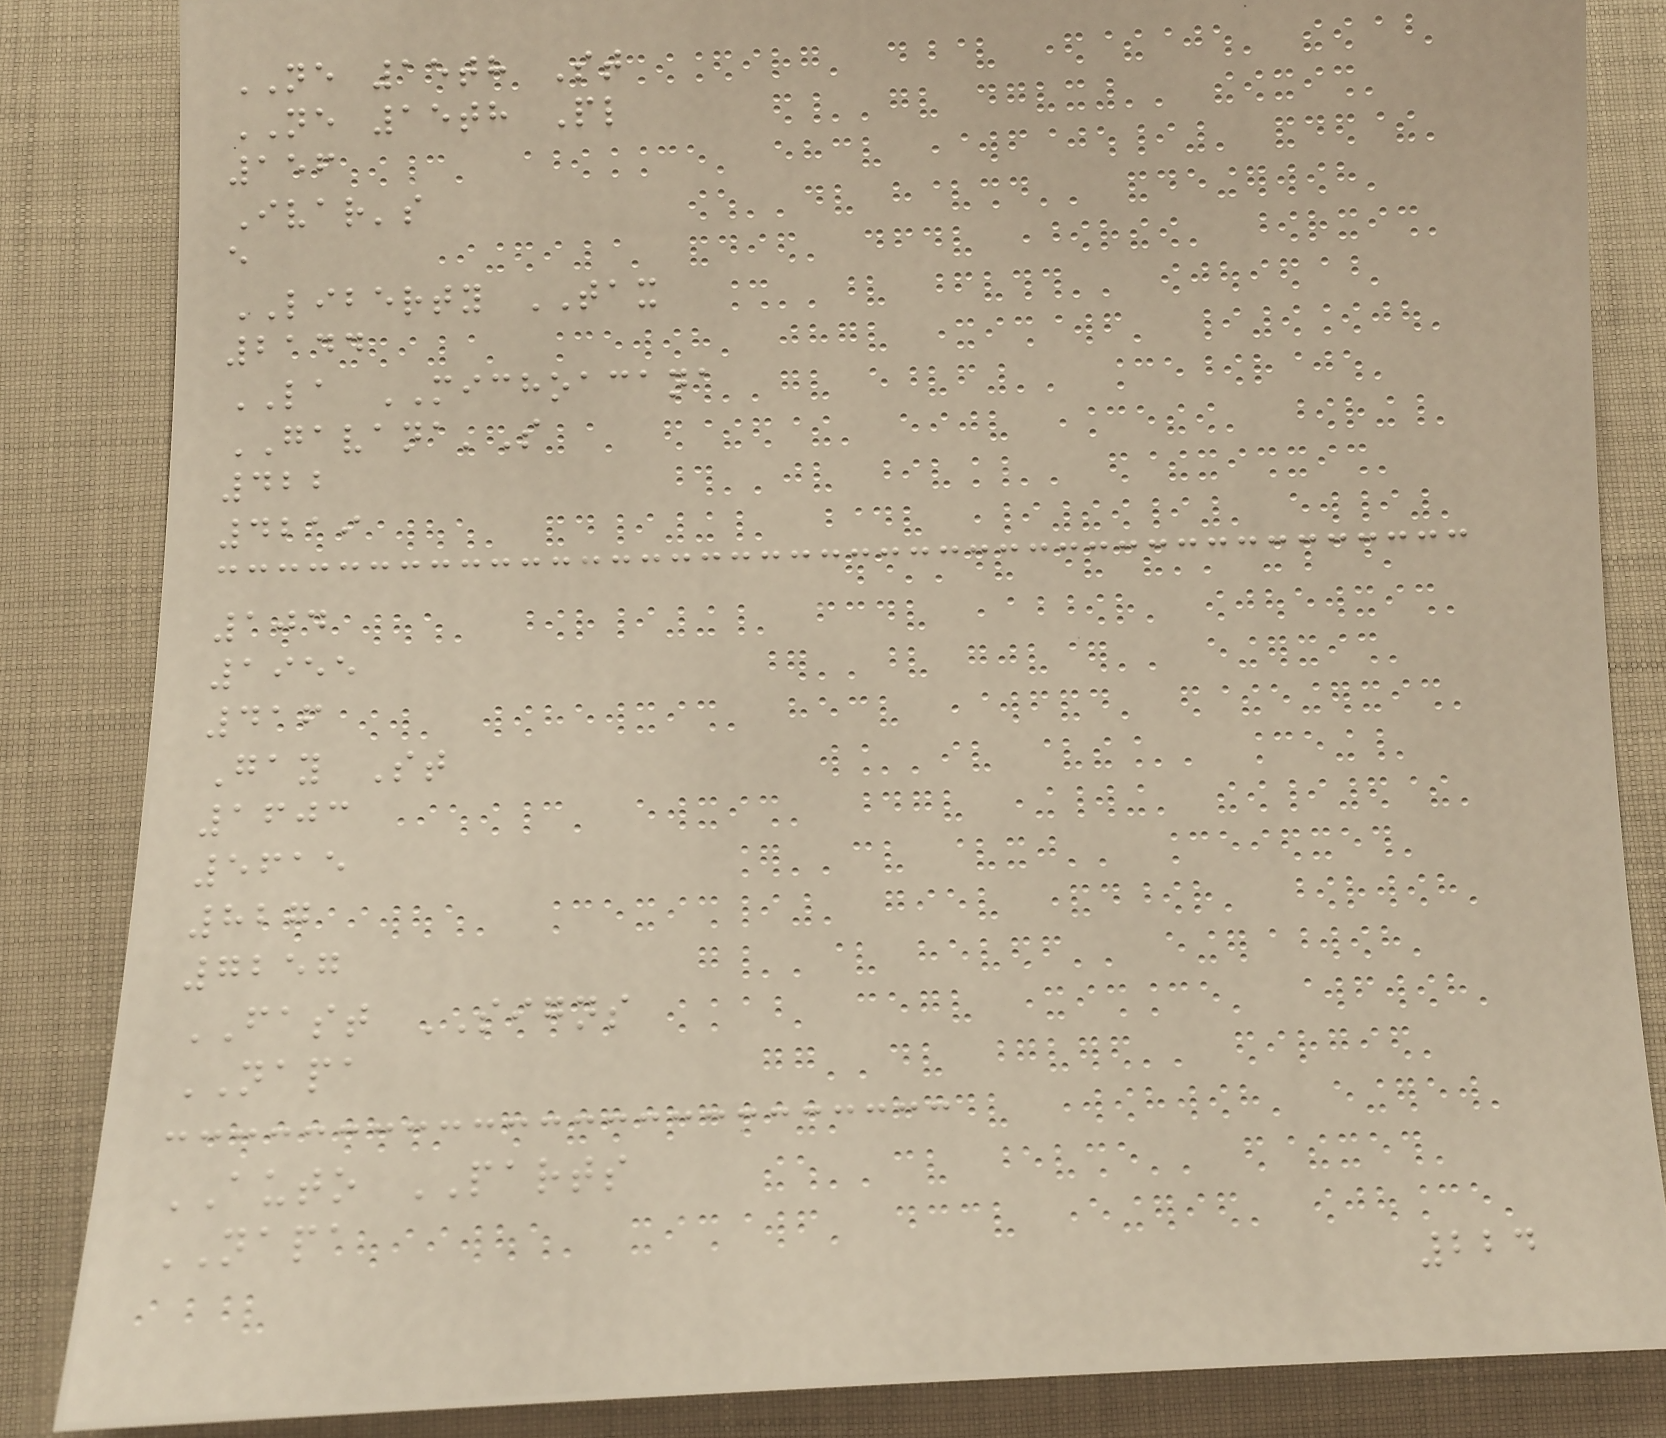NE 15th St
NE 15th Pl
156
Ivar's
e
LIBERTY TAX
2144
LA MICHOACANA
GAVANA'S
422
4219
104
1955
416
Gay St
1603
5615
827
7257
FAST SIGNS
NAPA
AUTO PARTS
NAPA
224
